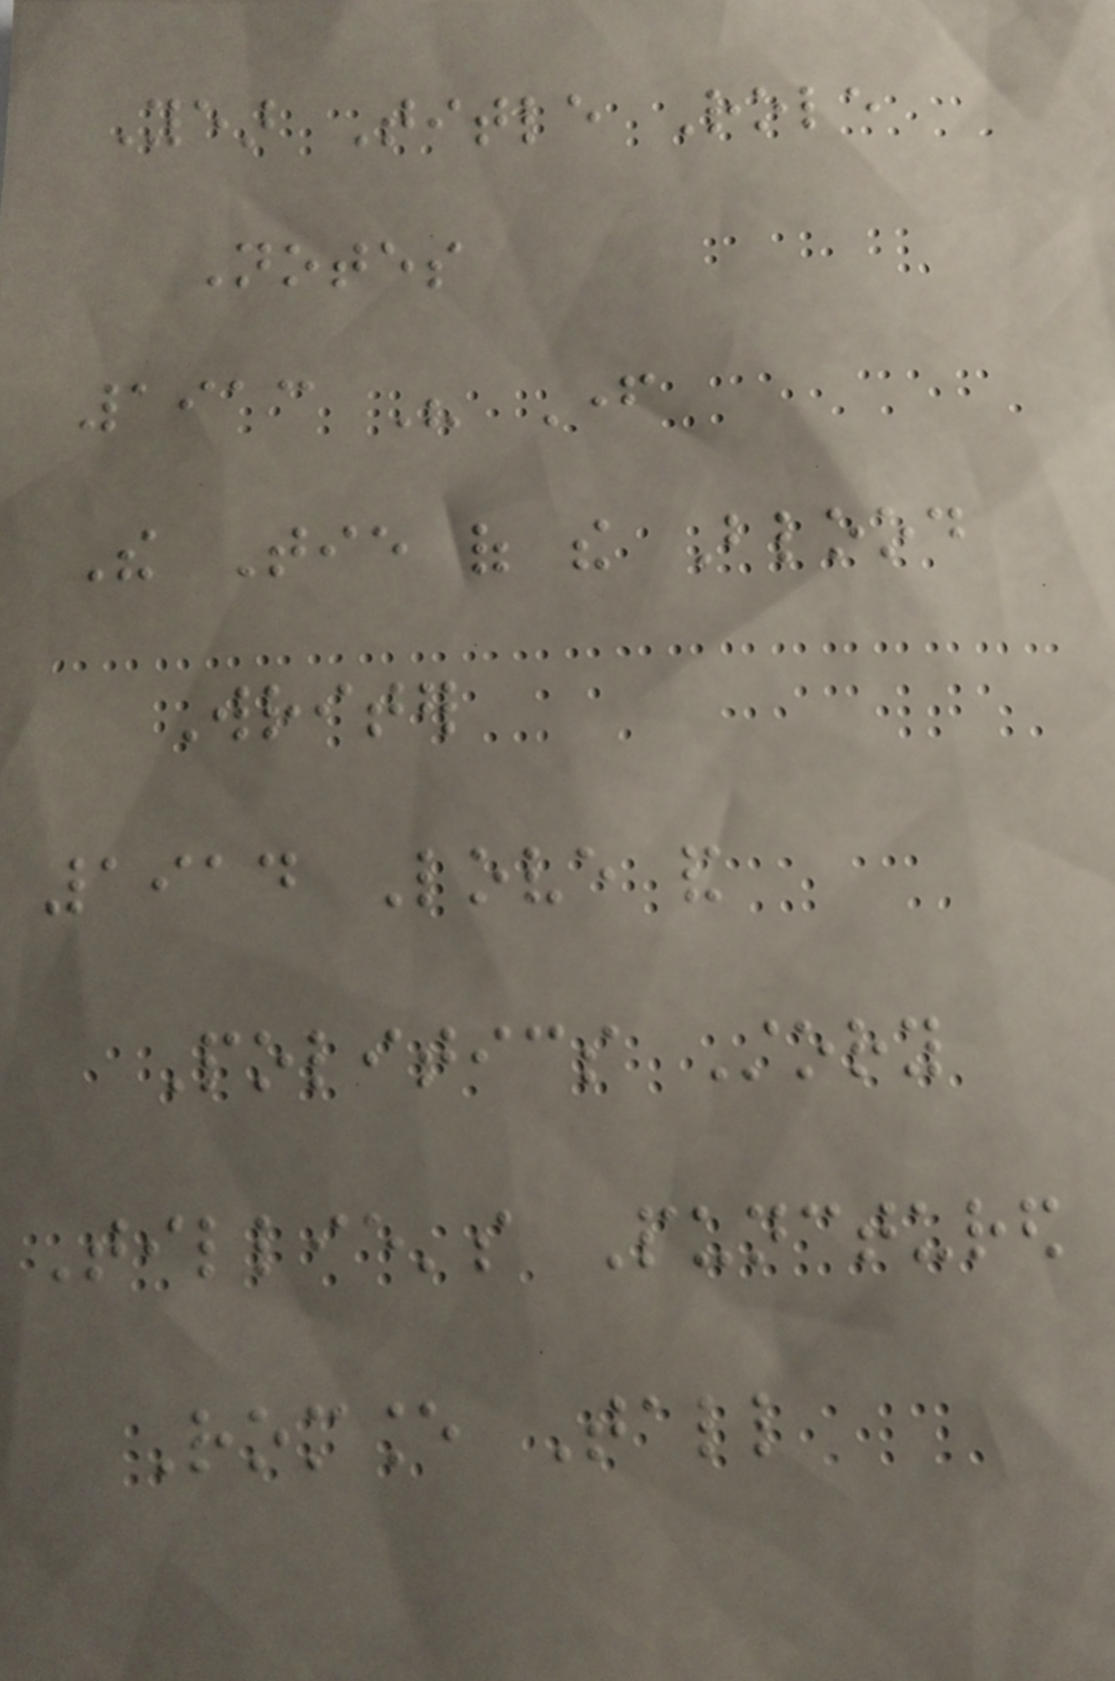Year Title Role
Notes
1913 His Father
The Tie of the Blood
Writer
1914 Love and
Politics Story
Tillie's Punctured
Romance Tall
